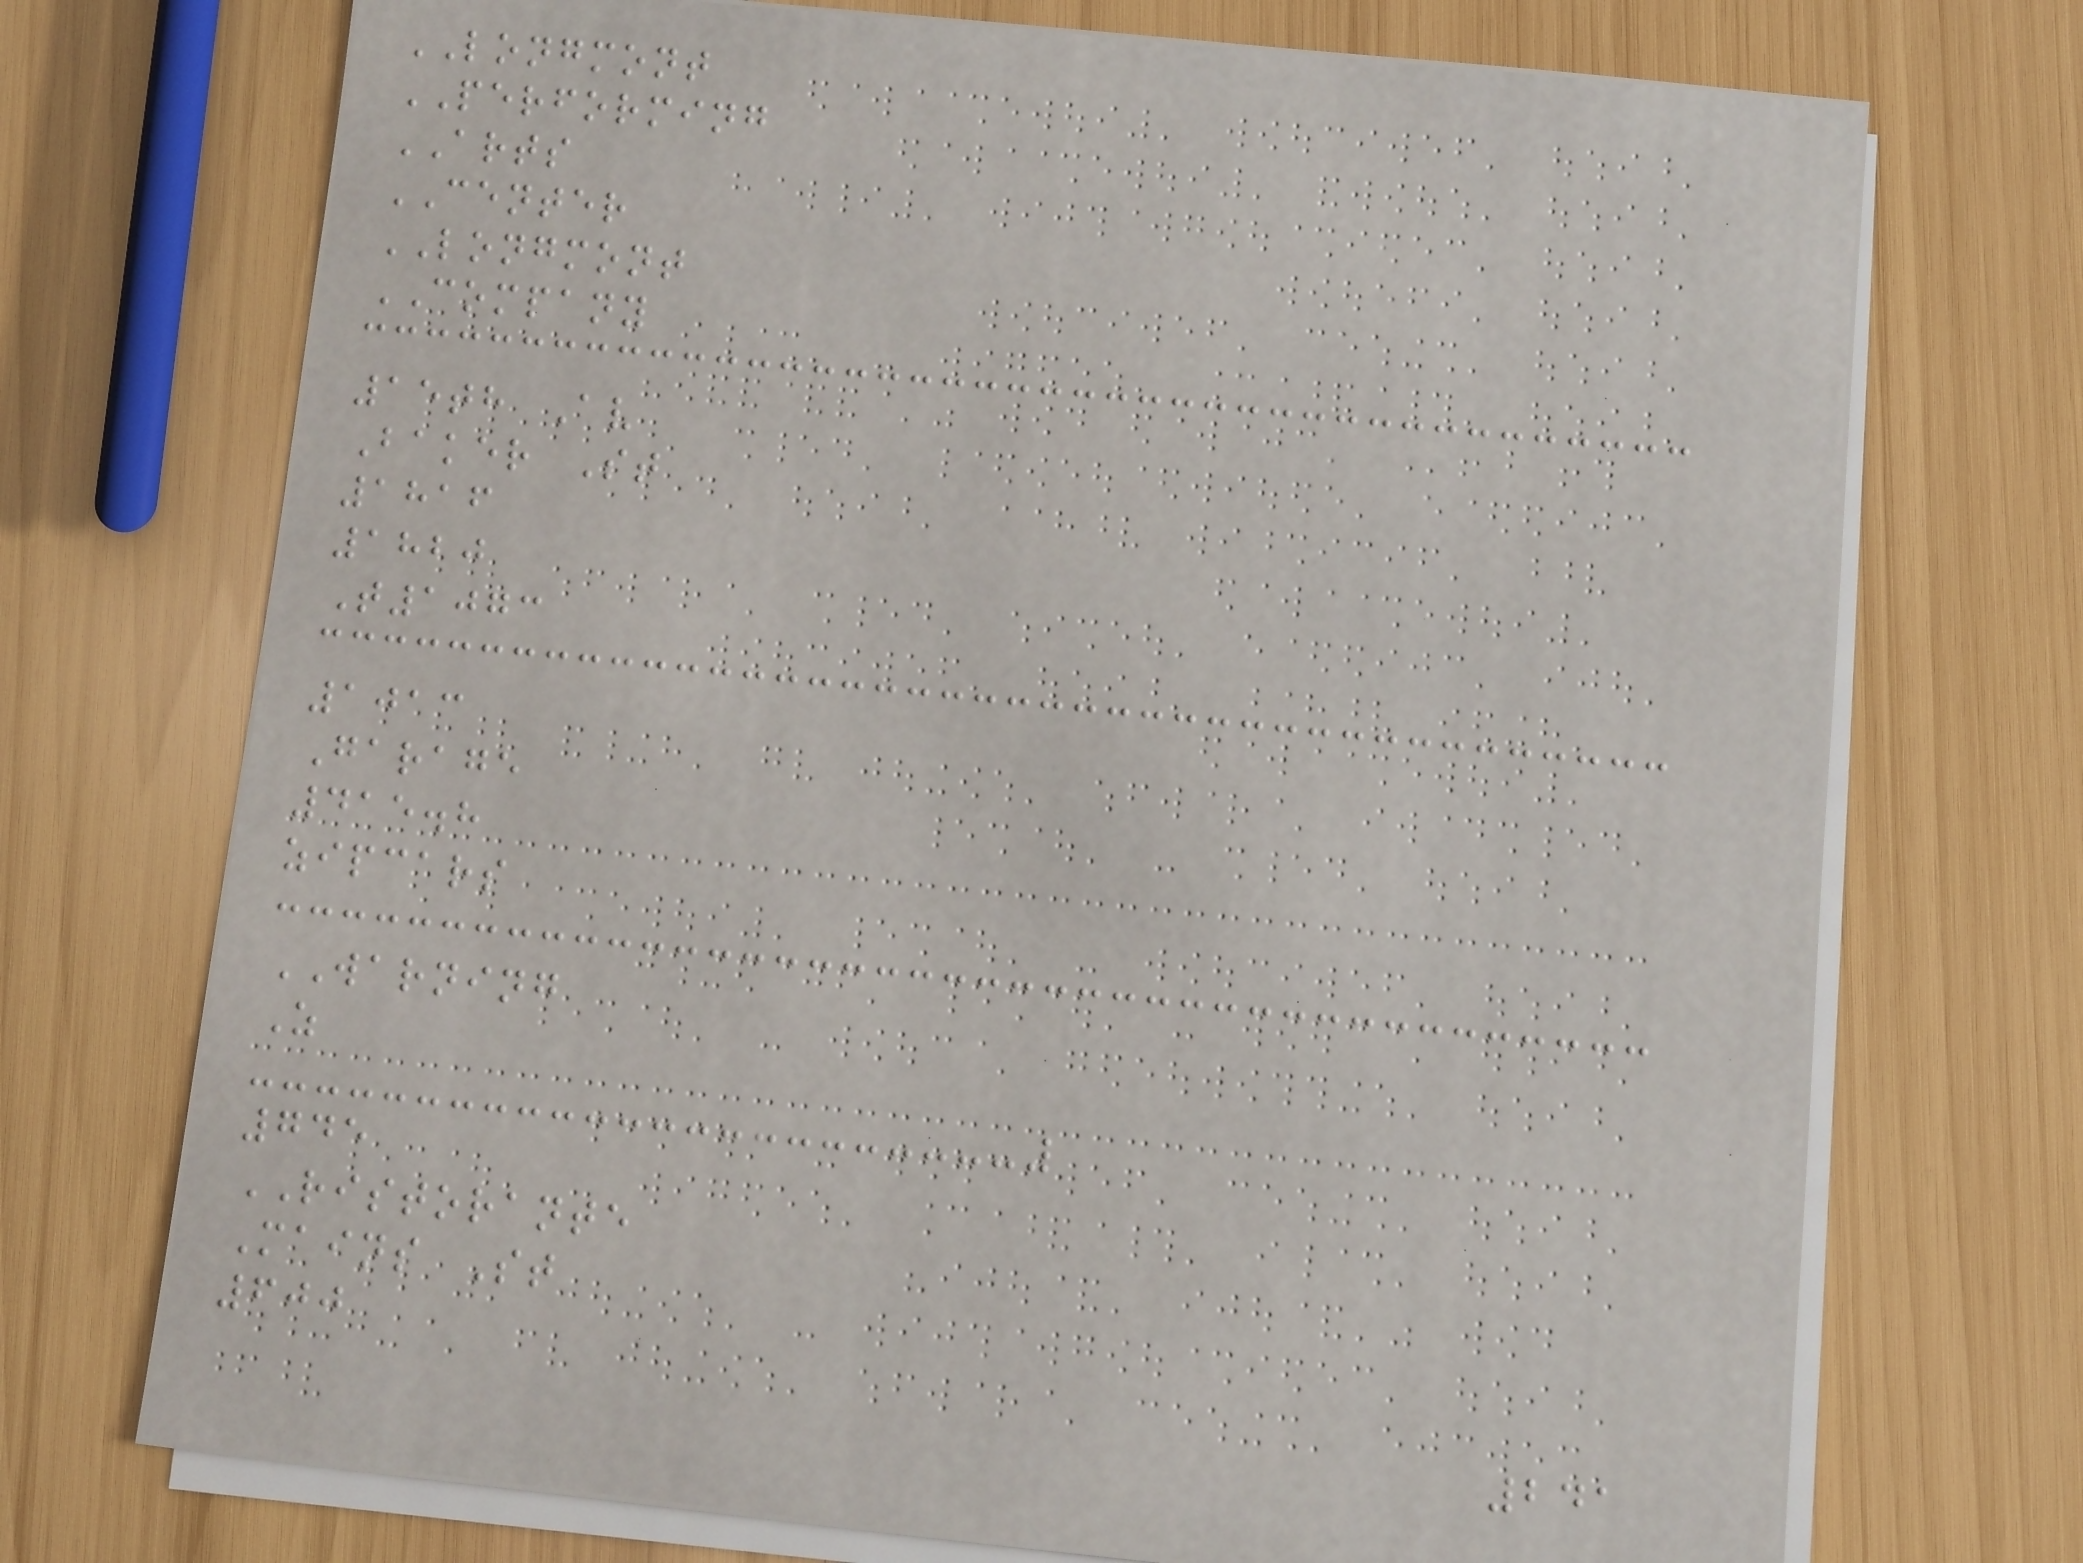LONGMONT
PERFORMING
ARTS
CENTER
LONGMONT
COMPANY
15th Av
Baker St
1816
1820
T1073
1013
Garage
415.8
zipcars
WARNING
Z
745
RISTORANTE
Mains St
600
241
